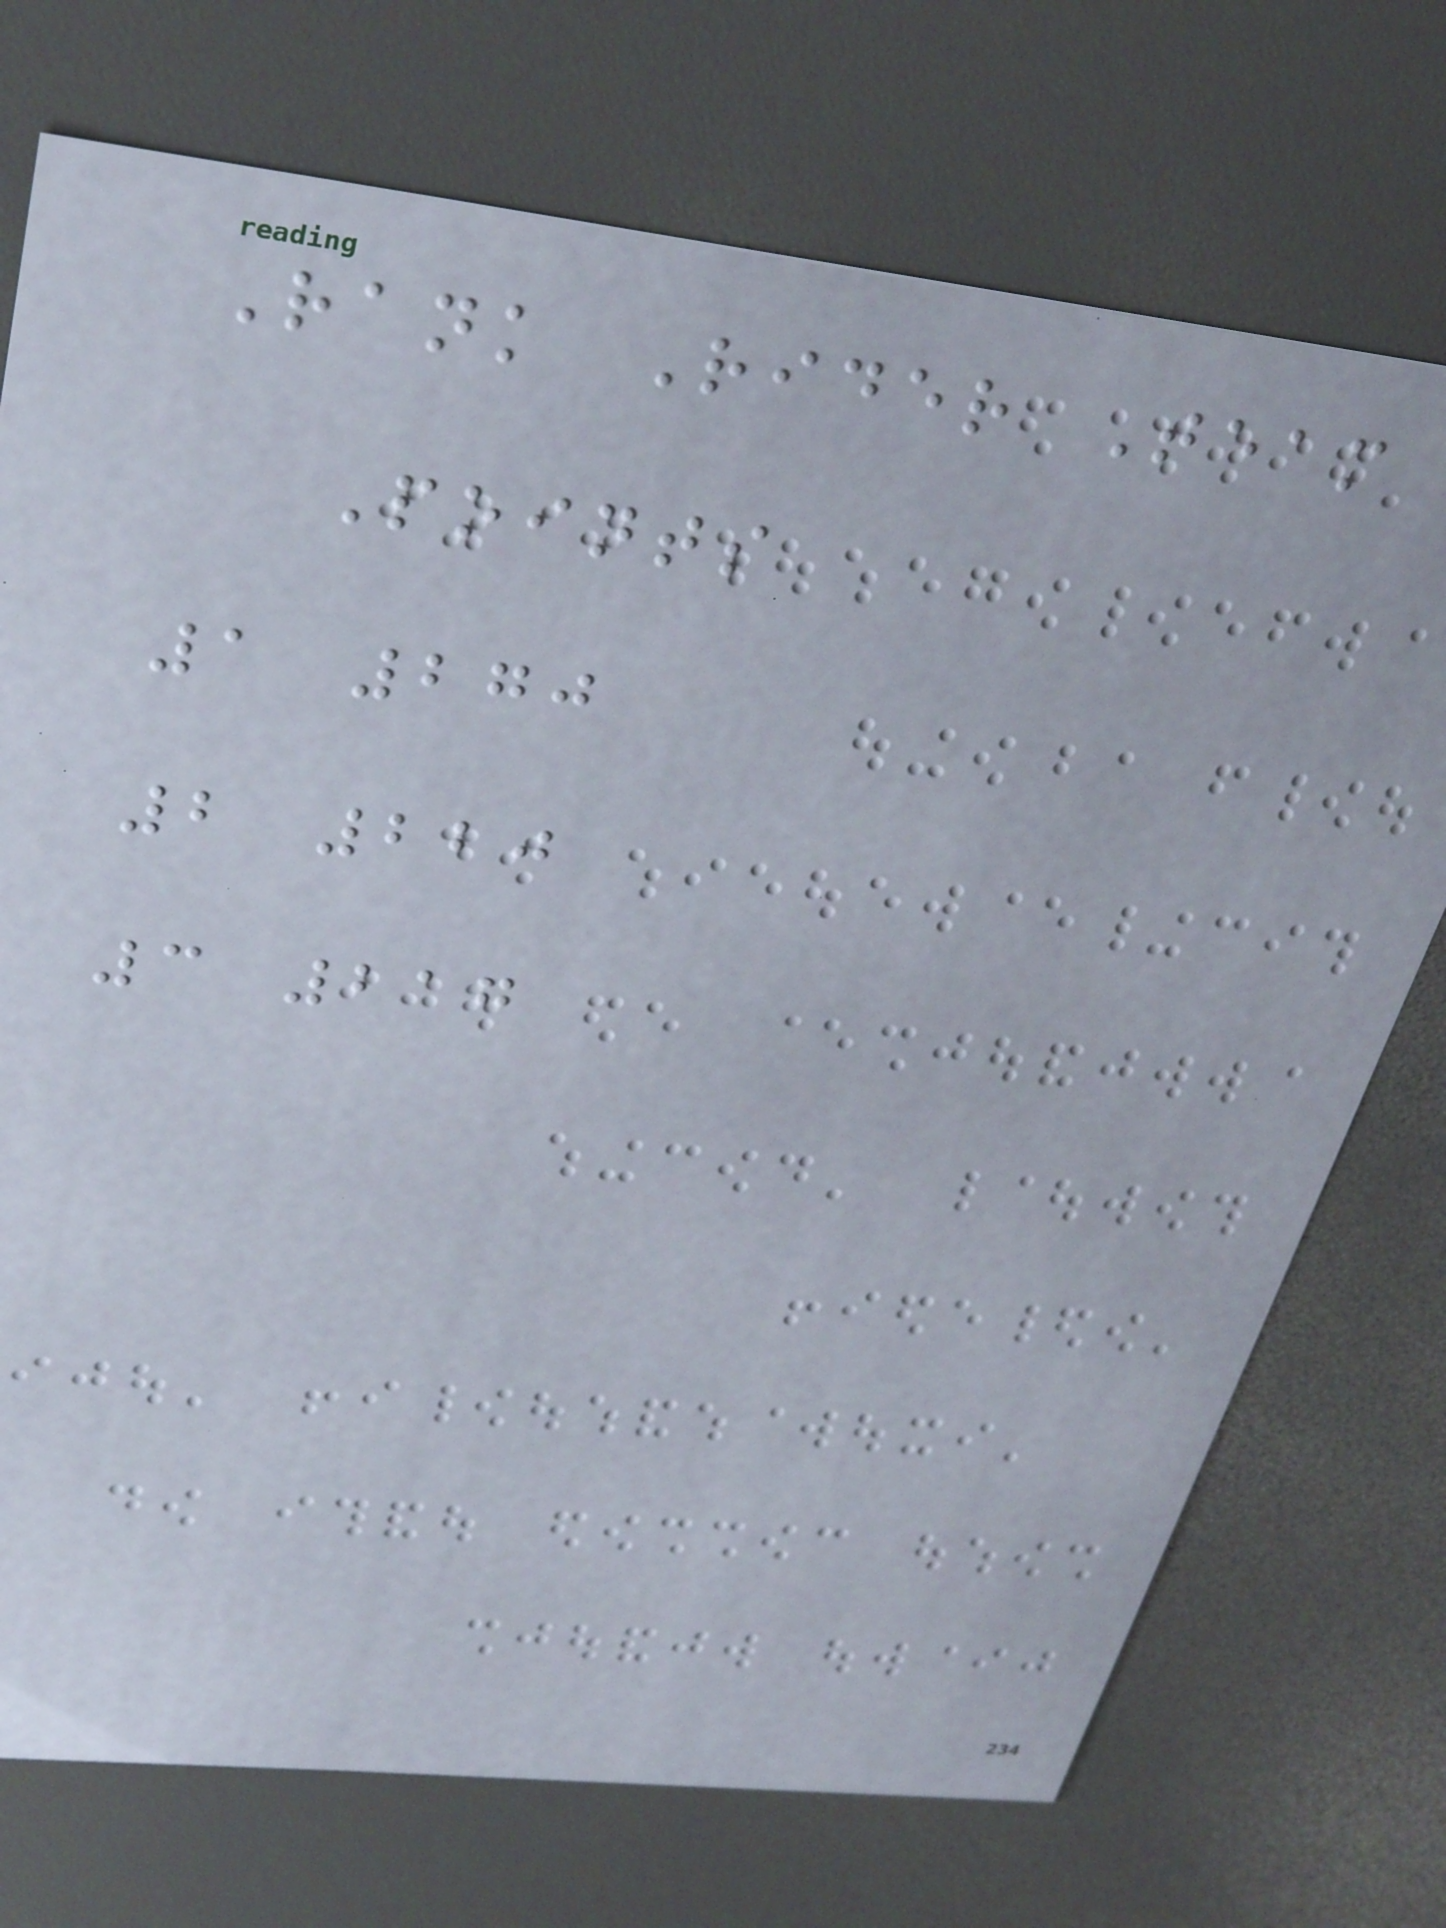Rank Rider Team
Points
1 270
2 220
3 217
